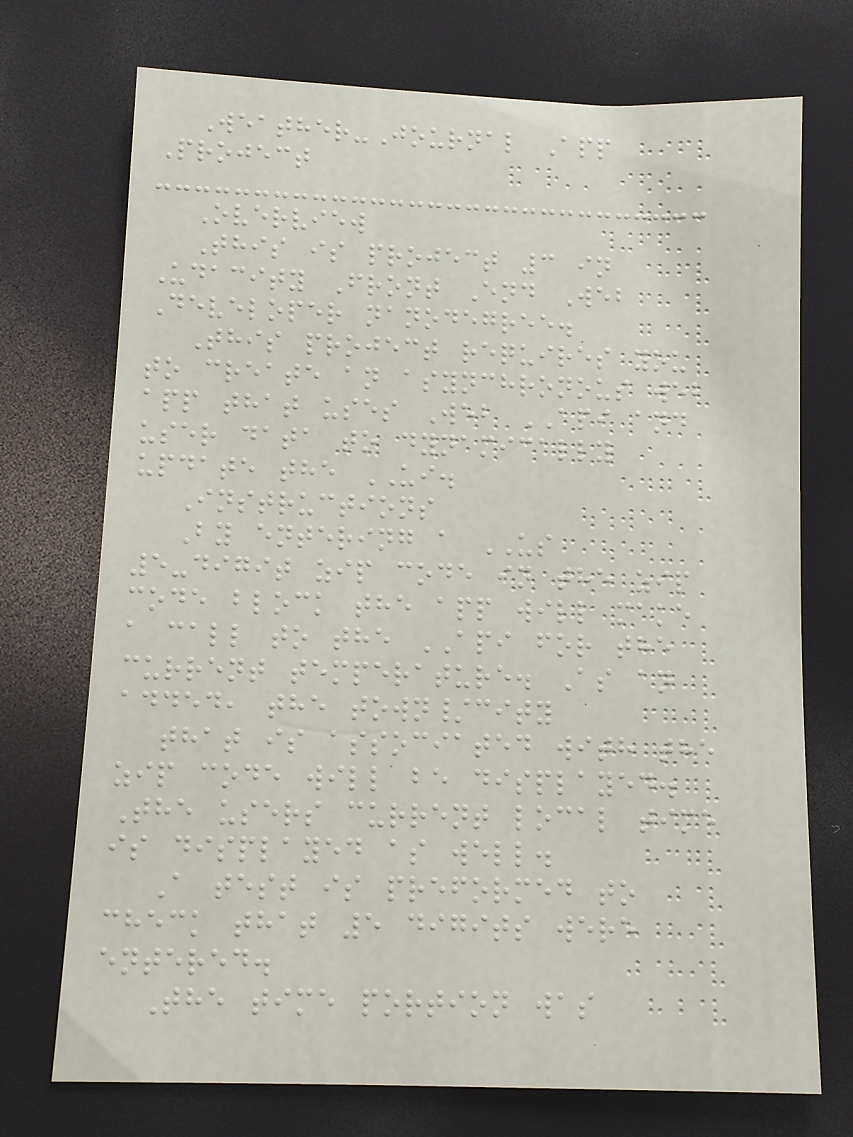Weather-Journal App
Project
Overview
This is project 3 in
Udacity Front End Web
Developer nanodegree.
This project requires you
to create an asynchronous web
app that uses Web API and
user data to dynamically
update the UI.
Instructions
By entering a US
5-digit zip code in the zip
code block the app will make
a call to the API for the
current temperature. As an
added, the town/city
that is associated with the
zip code will be displayed.
The users current local time
is displayed as well.
A test is preformed to
check that 5 digits were
entered.
The time portion was
